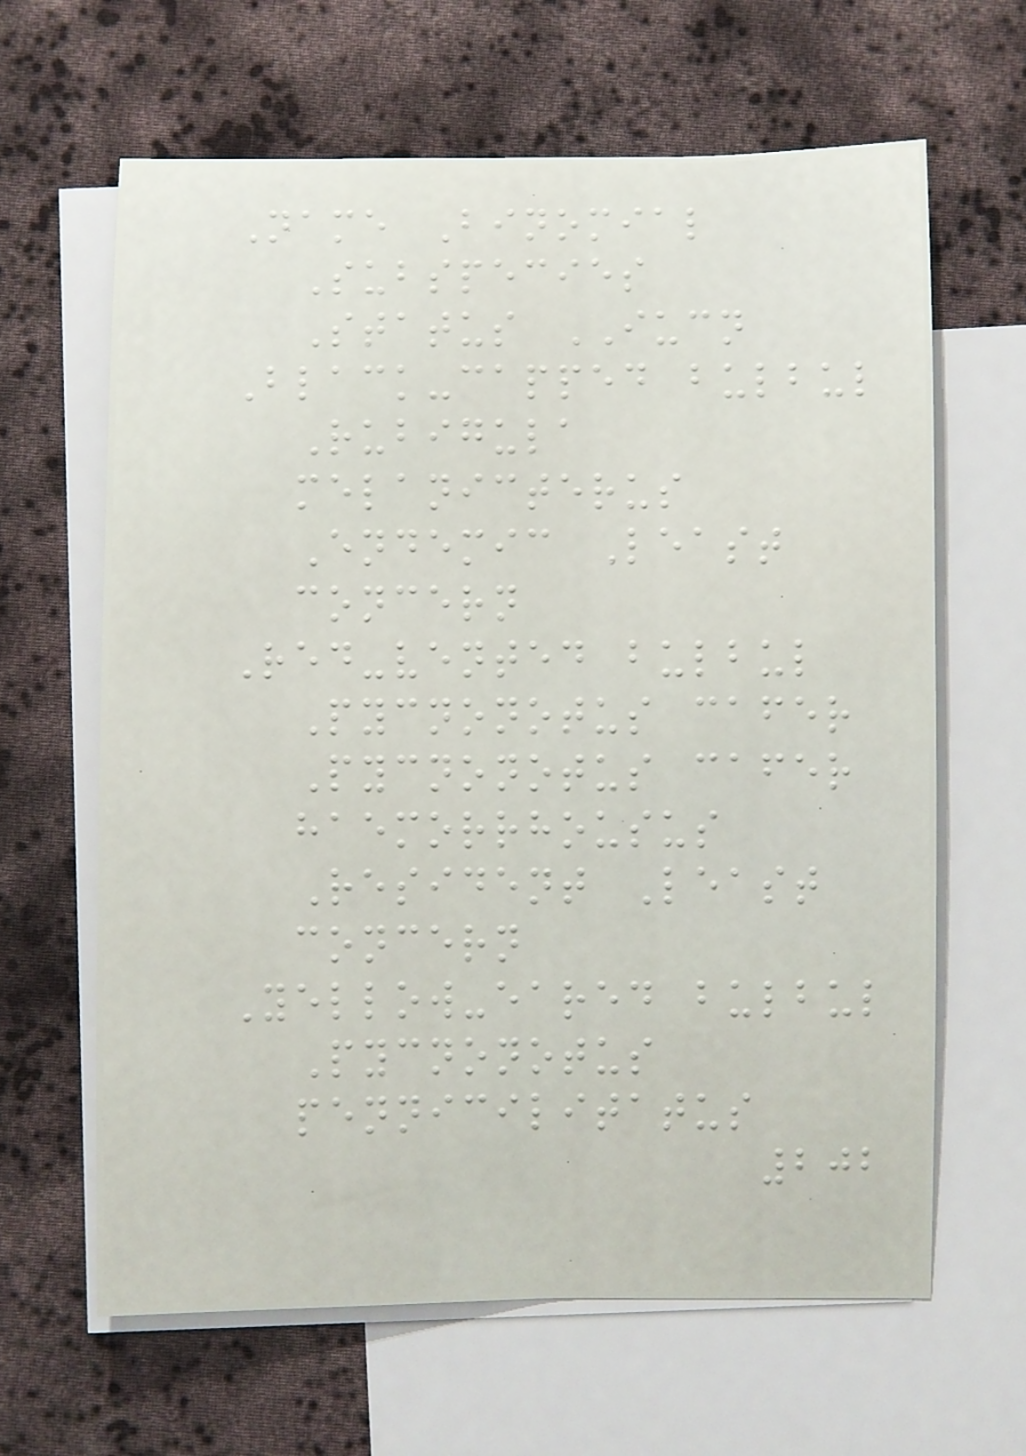Name Binomial
Subspecies
Status IUCN
Black-capped bulbul
Rubigula
melanicterus
Endemic Least
concern
Red-vented bulbul
Pycnonotus cafer
Pycnonotus cafer
haemorrhousus
Resident Least
concern
Yellow-eared bulbul
Pycnonotus
pennicilitatus
202
